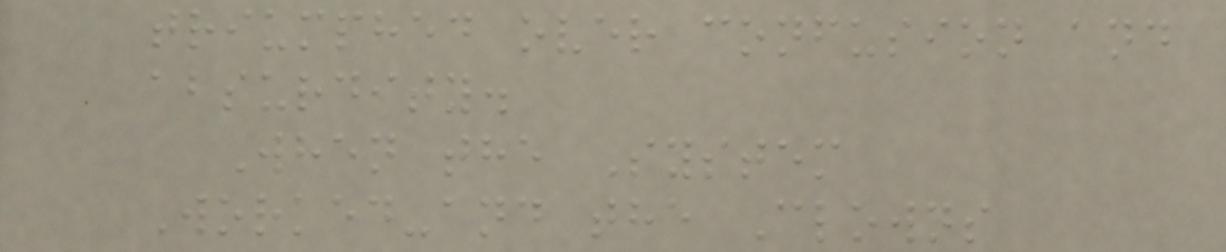triumphed over confusion and
absurdity.
When the System
Worked-and the Clowns
